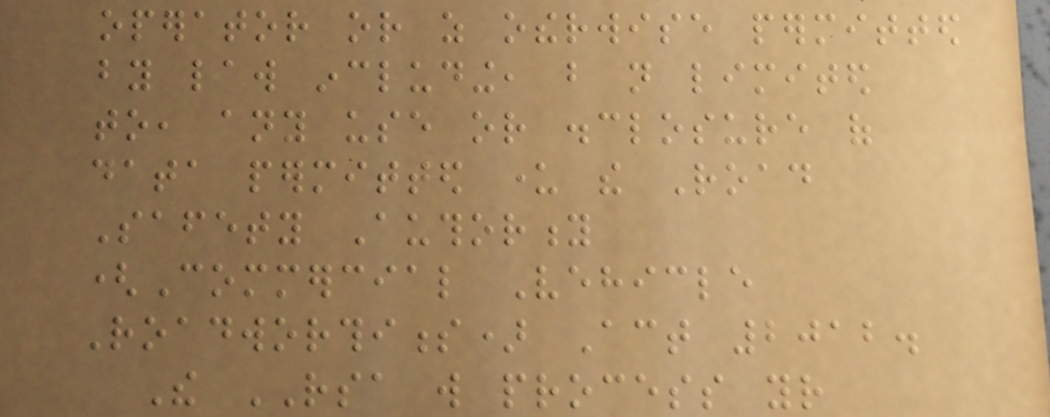operator or as otherwise permitted
by law including, but not limited
to, any use or disclosure of
data permitted under the Road
Safety Authority
(Commercial Vehicle
Roadworthiness) Act 2012.
The RSA will process your
